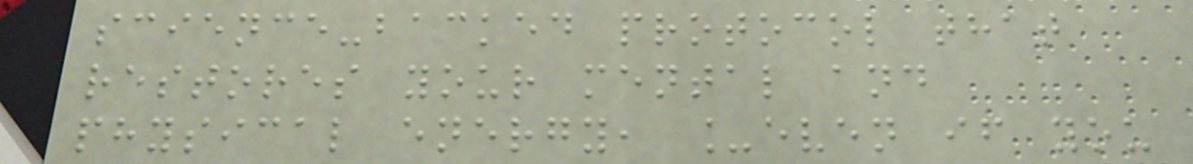science-backed protocol that
restores your mental and
physical energy, _even if you
